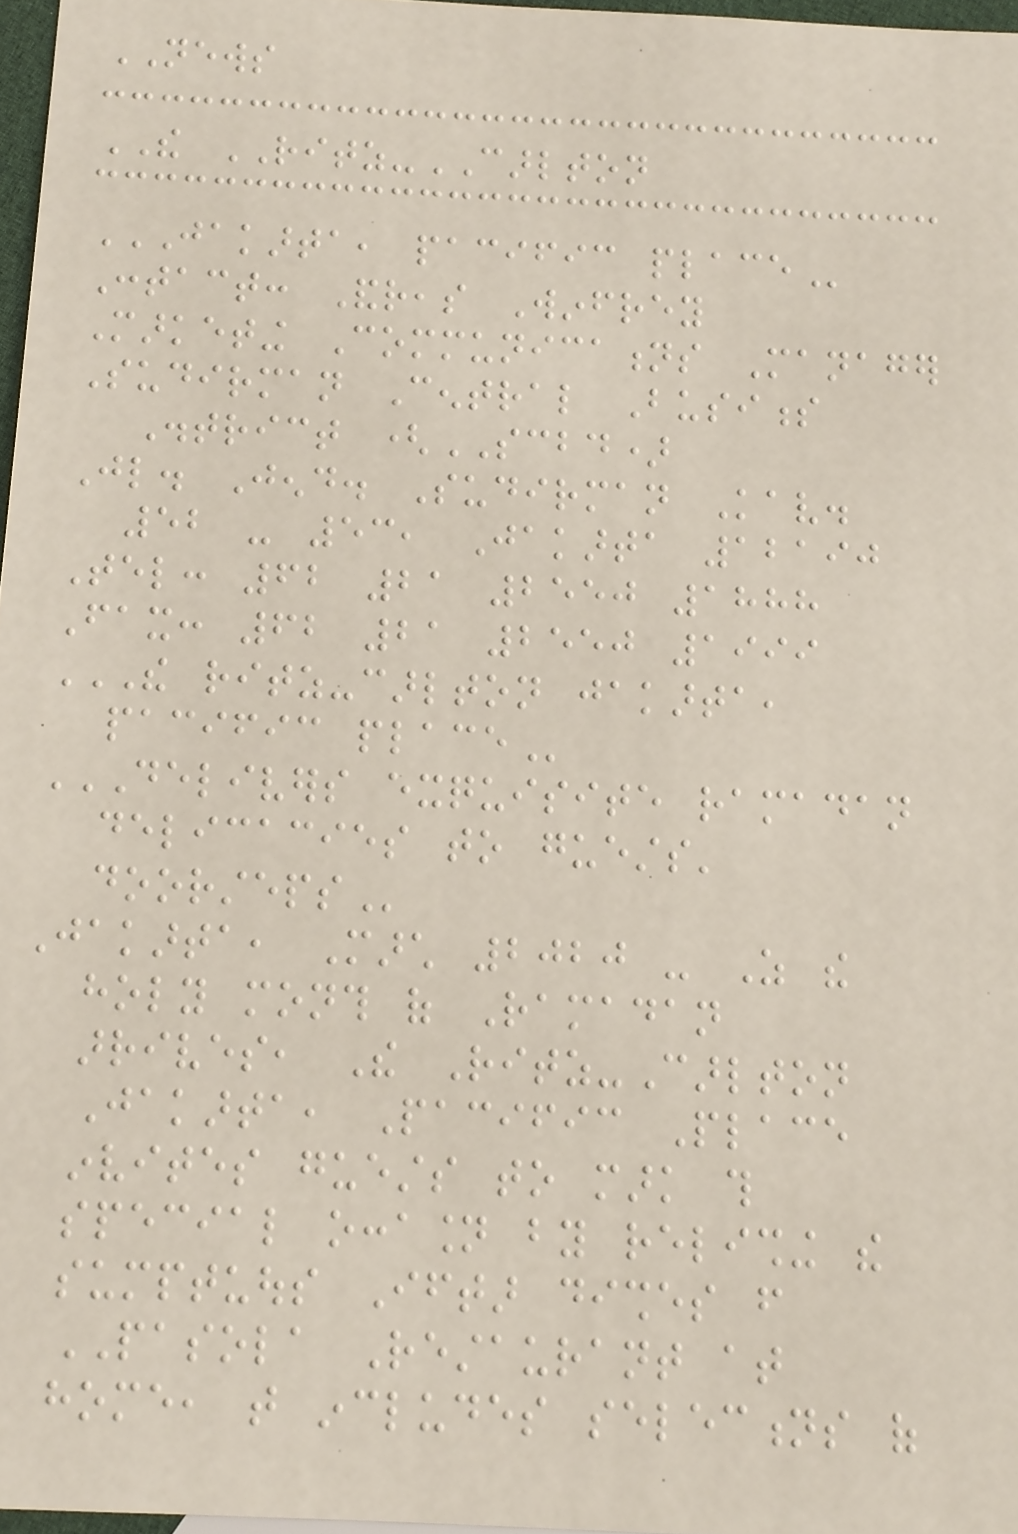NEWS
THE RITZ-CARLTON
JAKARTA, PACIFIC PLACE
Contact: Andreas Winfrey
Marketing Communications Manager
Sudirman Central Business
District (SCBD)
Jl. Jend. Sudirman Kav.
52 - 53, Jakarta 12190
Tel: 62 21 2550 1888
Fax: 62 21 2550 1999
THE RITZ-CARLTON JAKARTA,
PACIFIC PLACE
DELIVERS EXQUISITE RAMADAN
DELICACIES TO GUESTS'
DOORSTEPS
Jakarta, March 2020 - As the
holy month of Ramadan
arrives, The Ritz-Carlton
Jakarta, Pacific Place
invites guests to mark this
special occasion by relishing the
sumptuous Iftar dishes from
PASOLA Restaurant at
home, that includes selections of
